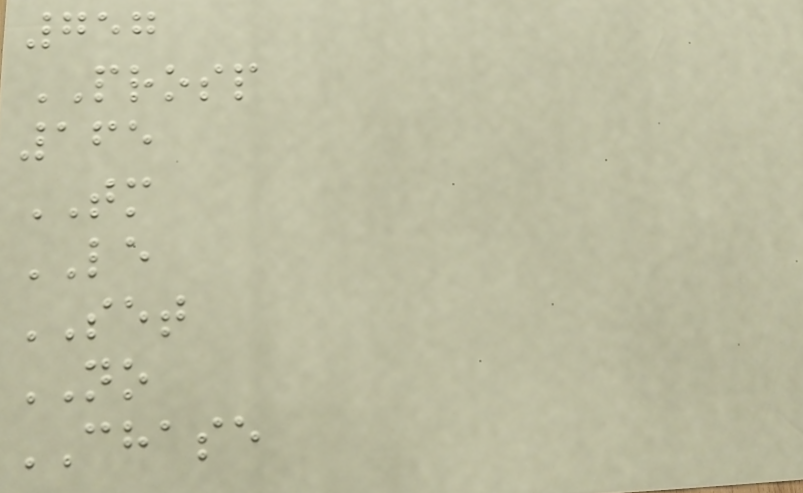757
PROSP
165
TM
LE
SET
NO
CHASE
